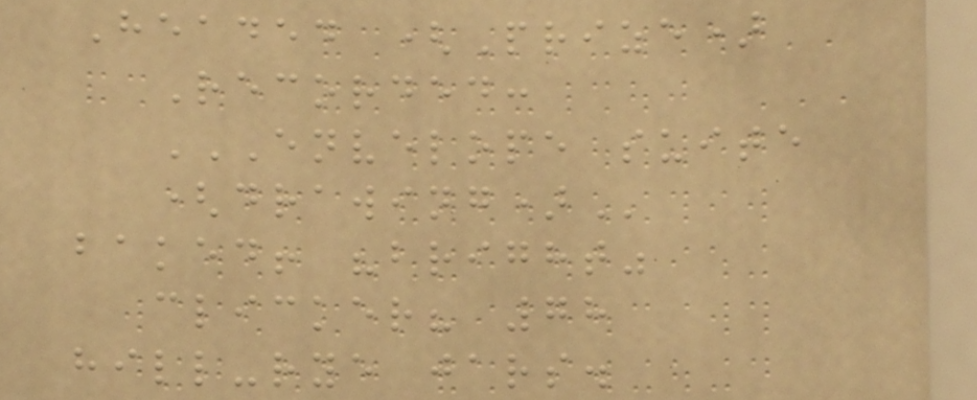Headed (Prize)
Recorded:
ENVELOPE SUITE
(DRAWING)
baked! "bright"
clicker? 78
hill-rye jars.
